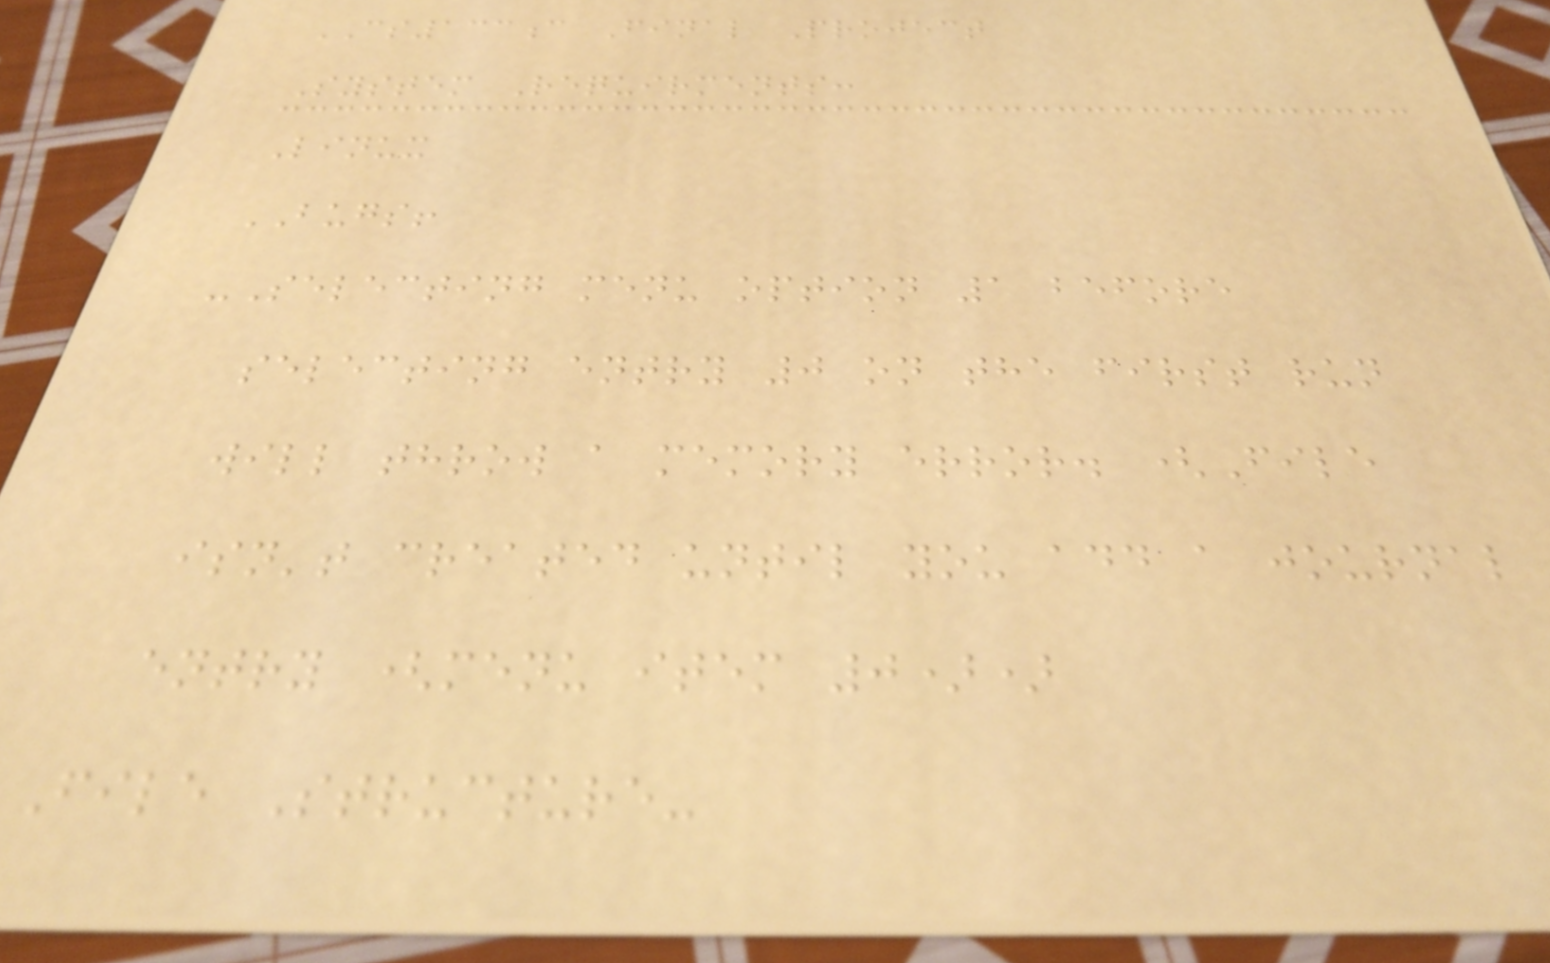CS133c Final Project
System Requirments:
Linux
BUGS!
-Selecting menu option 1 before
selecting entry 0 on the first run
will throw a memory error. (File
isn't created until you add a journal
entry (menu item 0))
File Structure-
